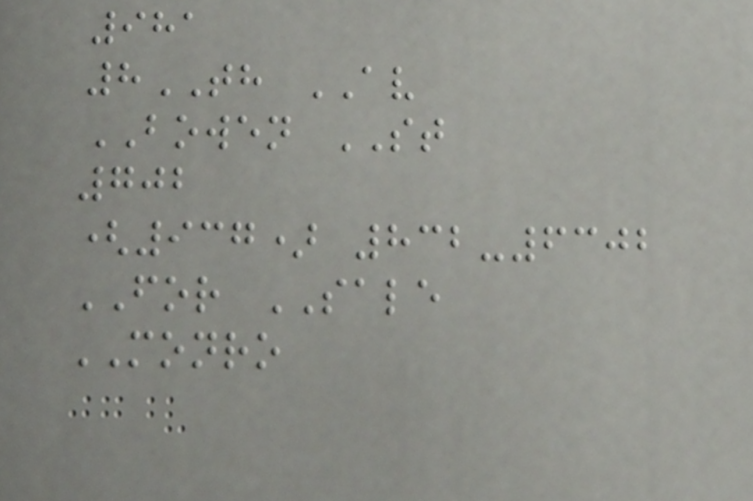981
8TH AV
BOWEN ST
702
(937) 832-6302
FOR SALE
MONRO
